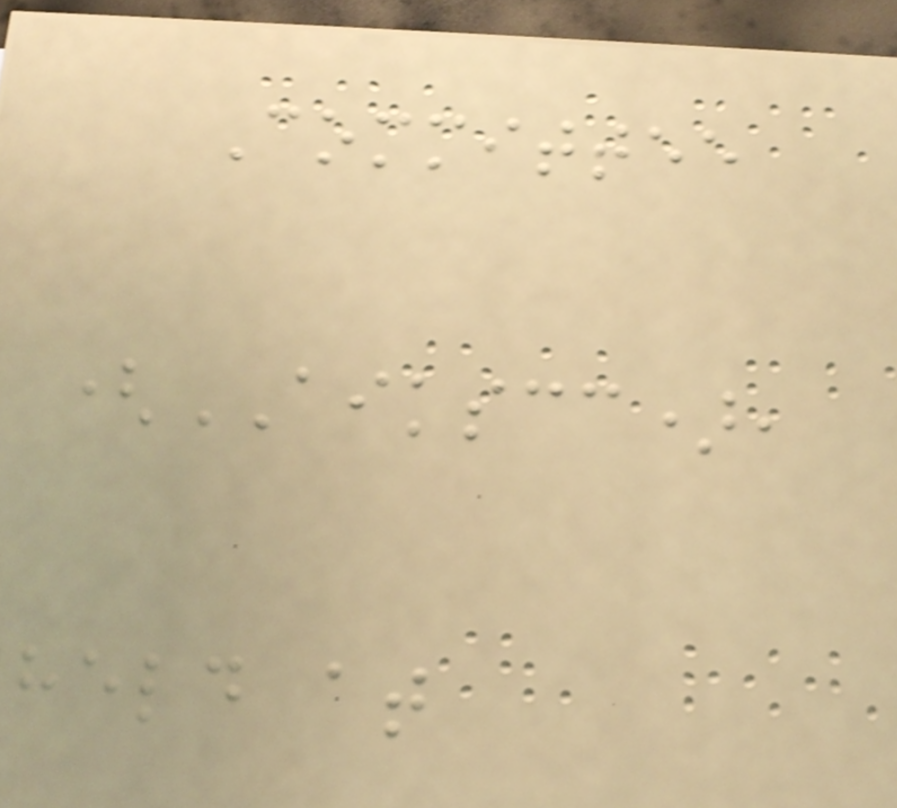Committee
(AIKSCC),
held at
